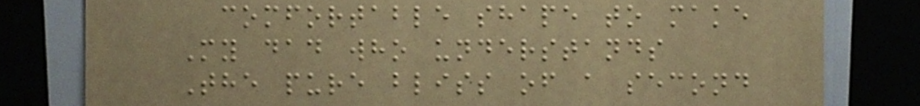comfortable shape to make
My dad who understands
The pure bliss of a second
